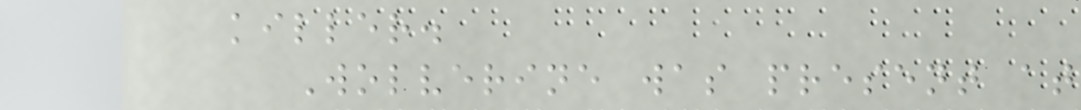killer.
Wolverine was present at
